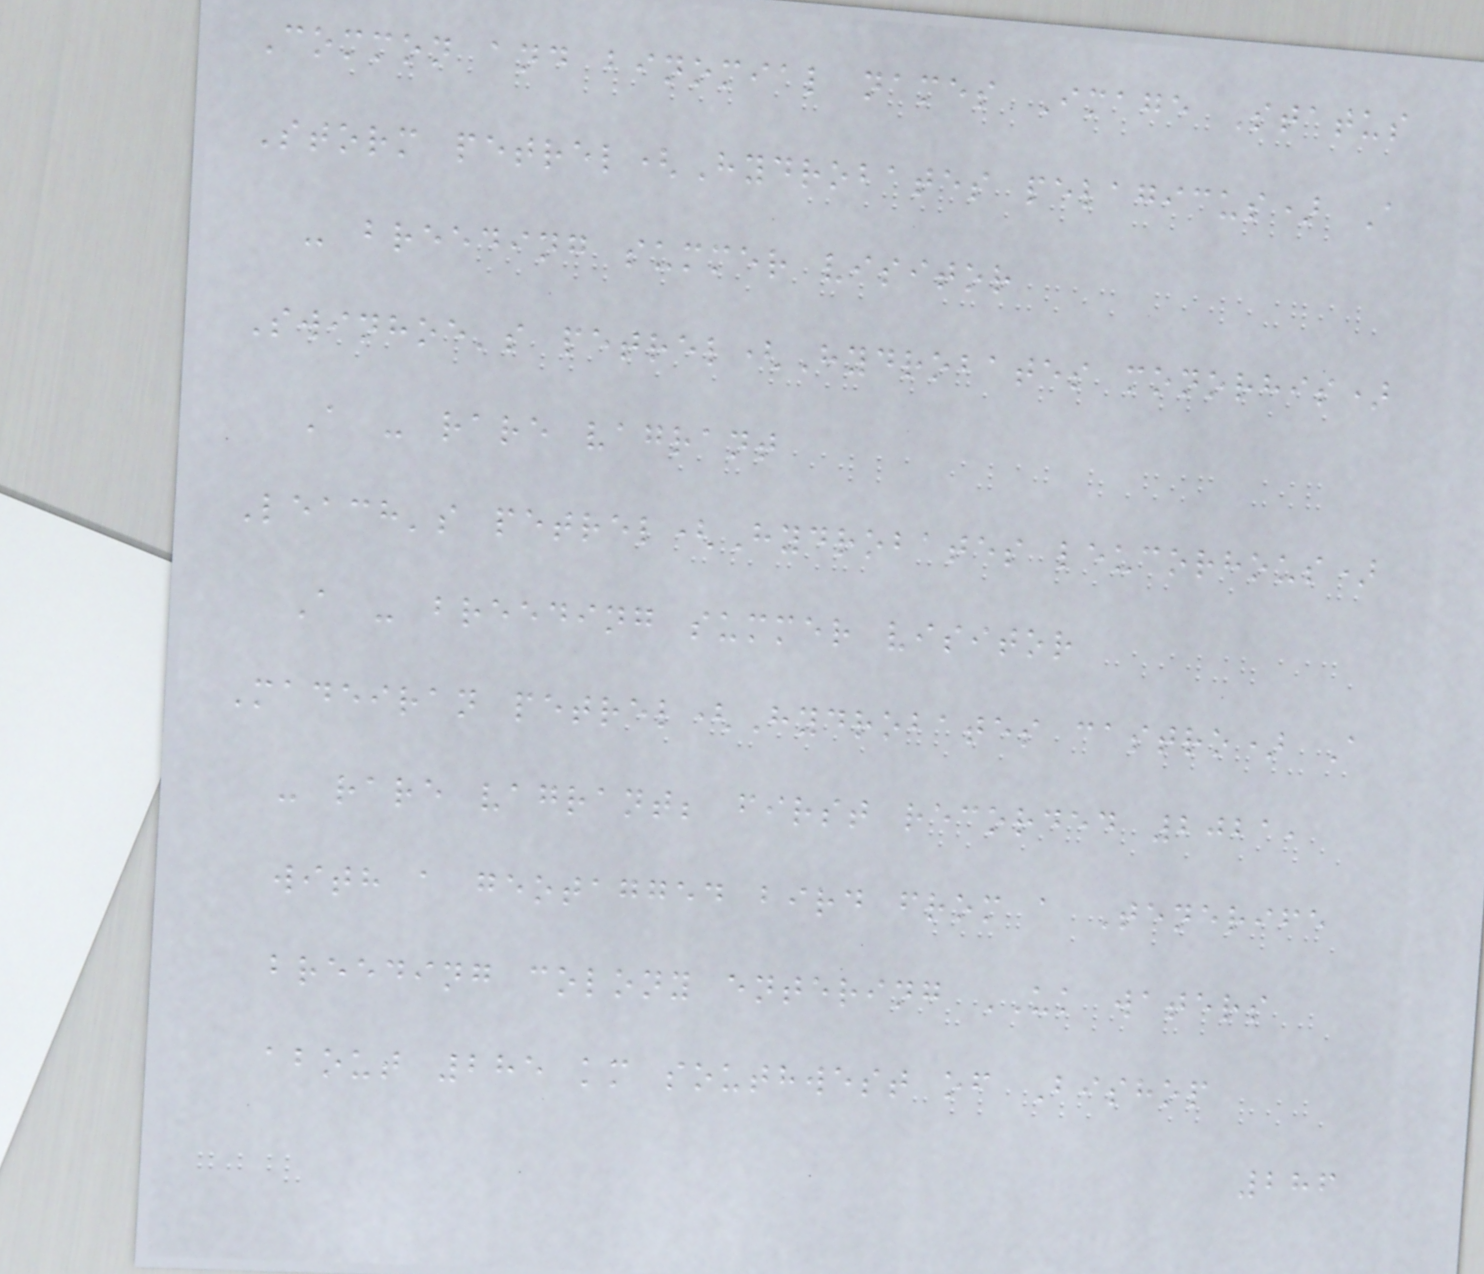Common and binomial names Image Status
Storm petrel(Hydrobates pelagicus) A
- breeding summer visitor
Swinhoe's petrel(Hydrobates monorhis)
A - rare vagrant
Leach's petrel(Hydrobates leucorhous)
A - breeding summer visitor
Madeiran petrel(Hydrobates castro) A
- rare vagrant; first recorded 2021,
with a geotagged bird from a Tenerife
breeding colony entering UK waters
about 285 km southwest of Bishop
286
